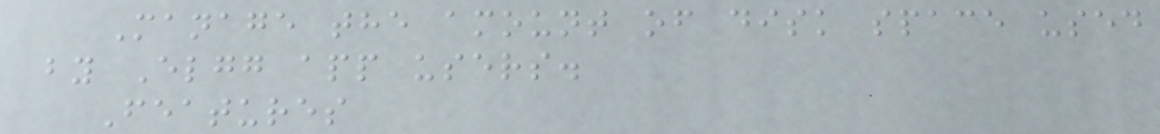Manage the amount of disk space used
by Elgg app users.
Features
